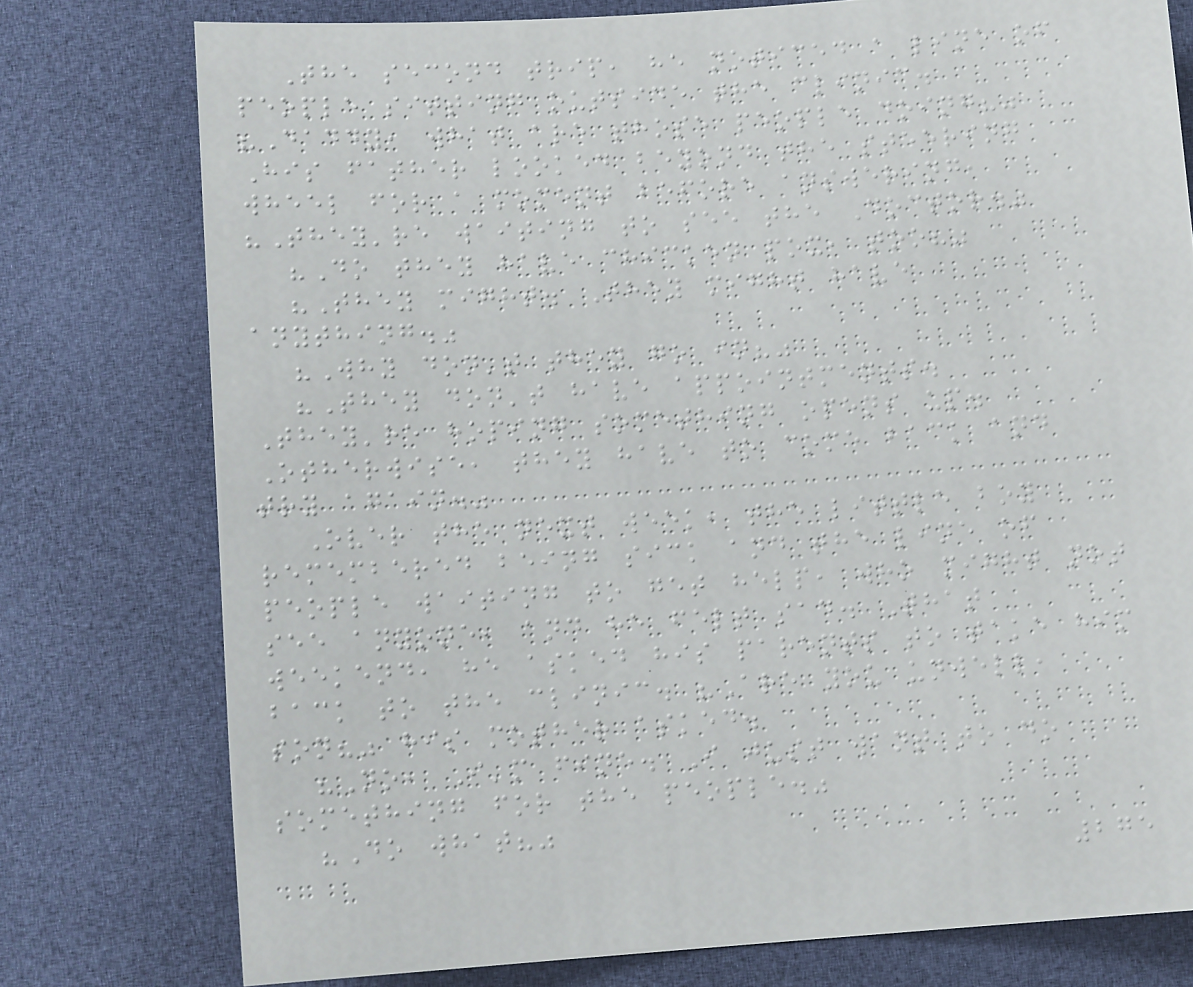The second trip, he noticed a line of
people sitting outside the clinic.
"Daddy, what are those people doing?"
His father looked beyond the steering
wheel for a moment before answering,
"They're waiting to see the Doctor."
"Do they have chicken pox, too?"
"They might. They might have
anything."
"Why don't they go in?"
"They don't have appointments.
They're hoping something opens up.
Otherwise, they have to come back and
try again."
Over the next week, the little boy
remembered being sick and the line of
people waiting to get help, who might not
see anyone, and he felt sad. That
weekend, he asked his parents to take him
back to the clinic. "Are you unwell,
son?" his mother asked.
"No, I'm fine. I just want to do
something for the people."
"Do what?"
275
